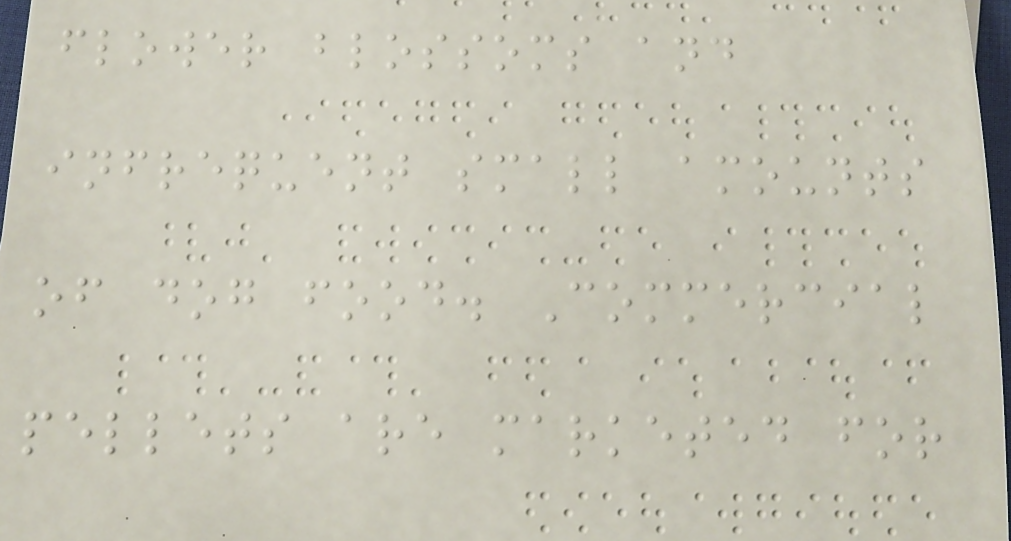flower blossoms and
infrequent small amounts
of dog food. Commercial
pellets are marketed for
